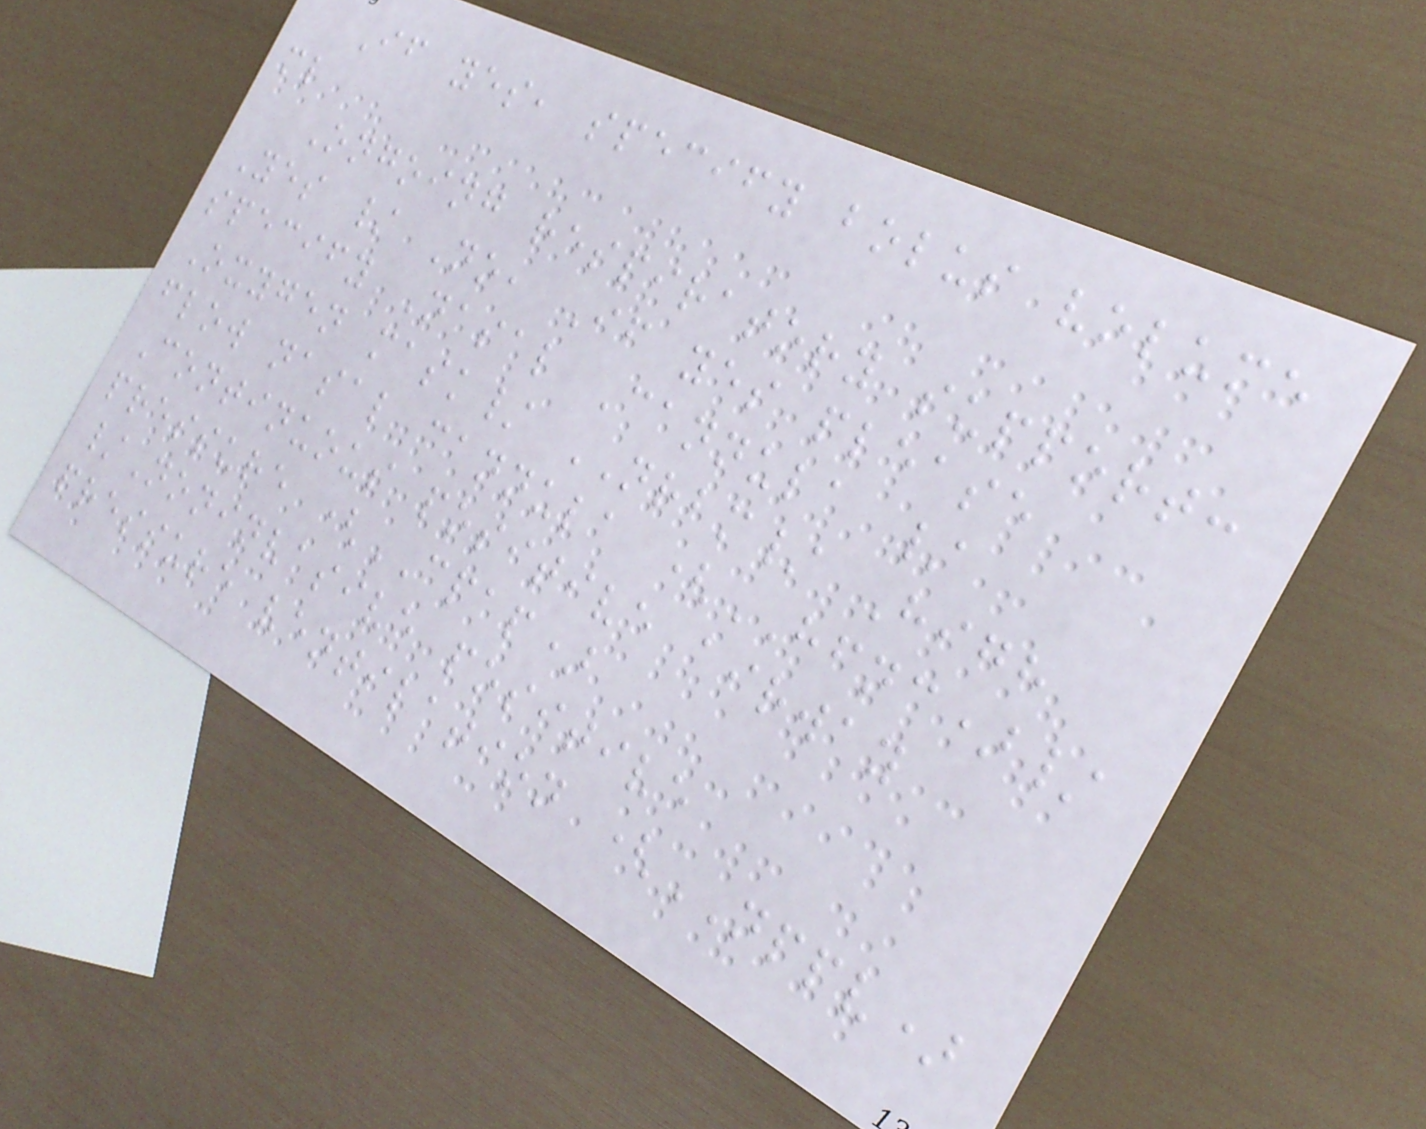If yes, specify bolus volume
ml
Ongoing respiratory support:
Yes / No, If yes please
specify Nasal Cannula /
Oxygen mask/ NRBM/ High
flow nasal cannula (HFNC)/
Continuous positive airway
pressure (CPAP)
/Noninvasive positive
pressure ventilation (NPPV)
